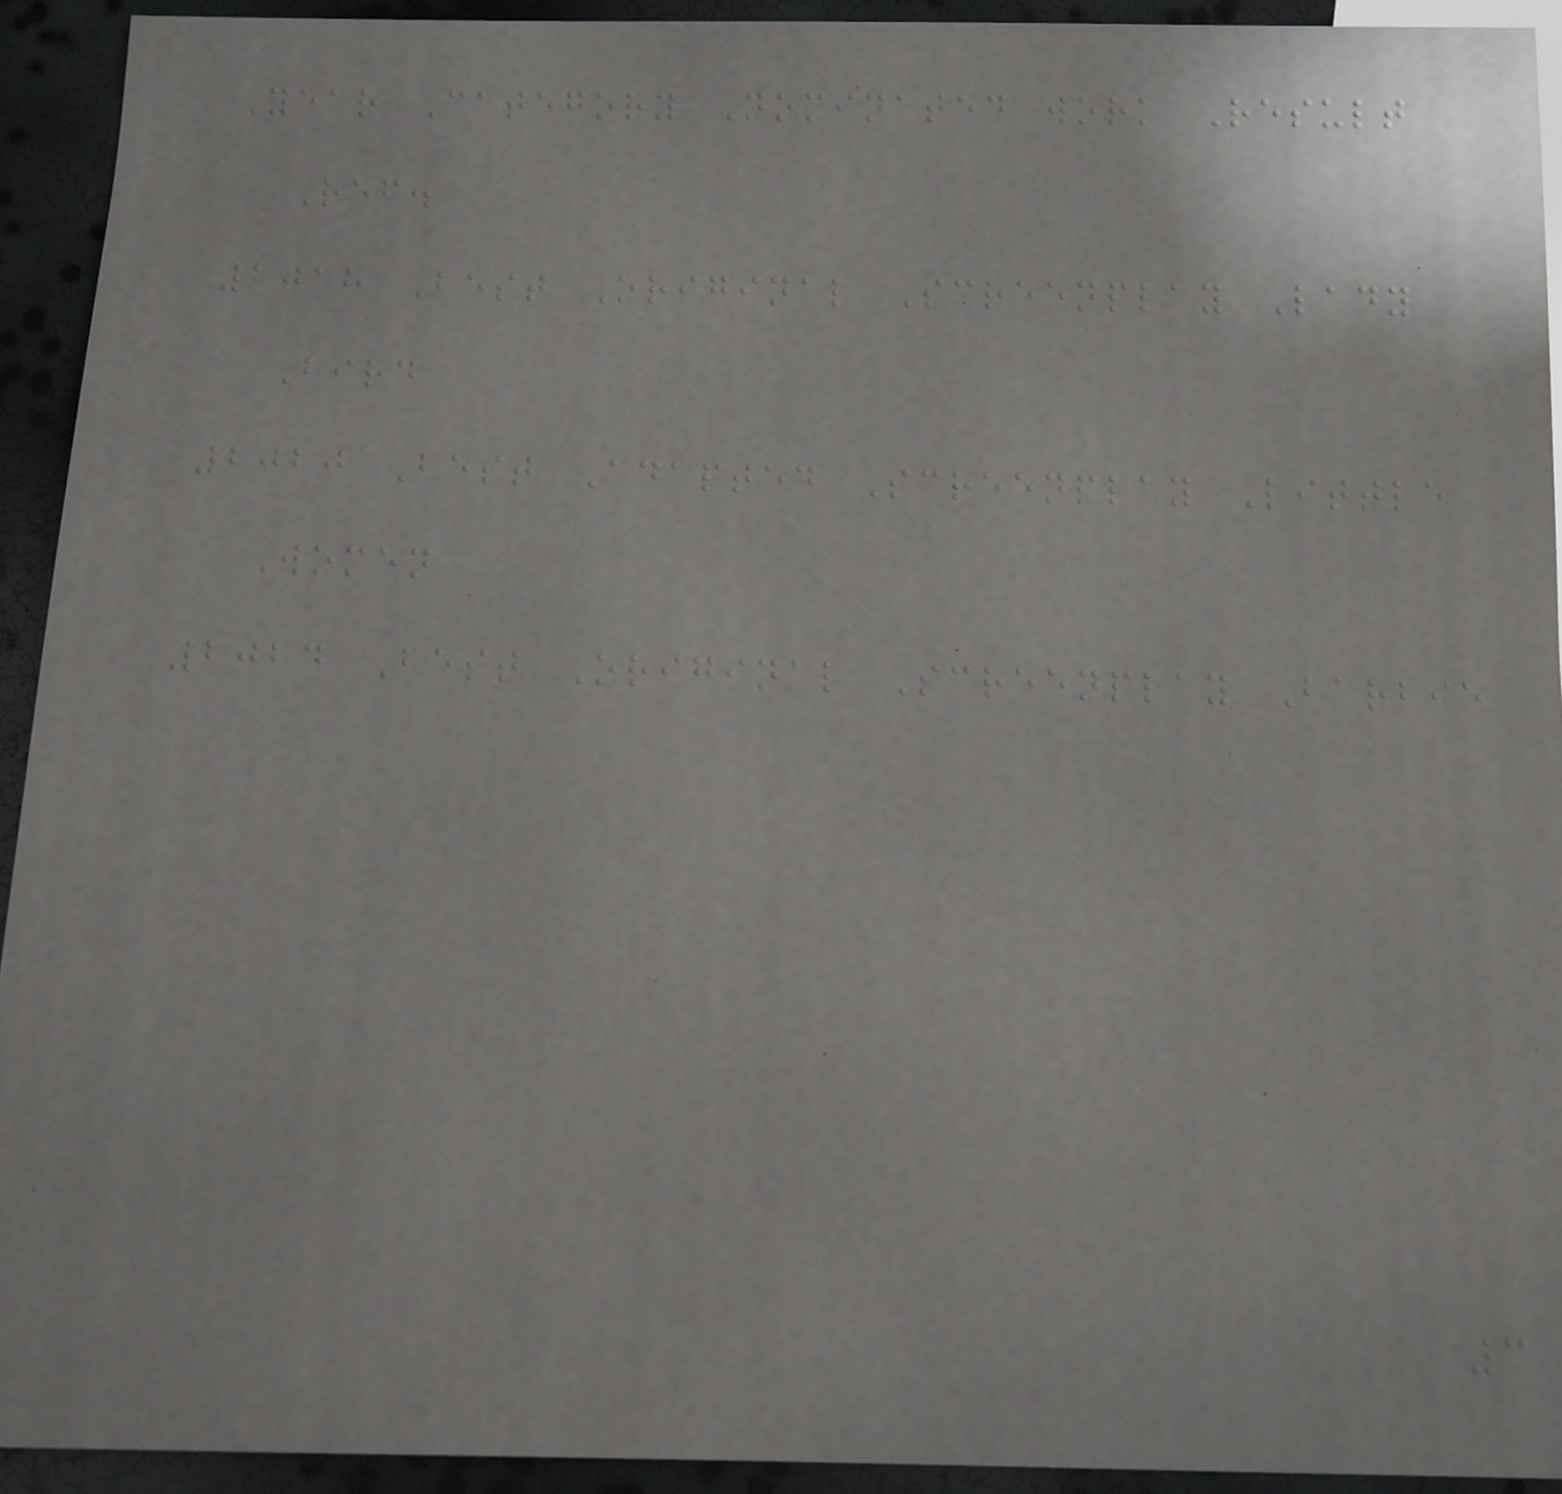Year Category Nominated work Result
Ref.
2018 Best Original Screenplay Lady
Bird
2020 Best Adapted Screenplay Little
Women
2024 Best Original Screenplay Barbie
3
